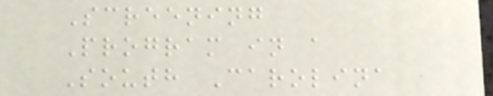Screening
Program in a
South Carolina
